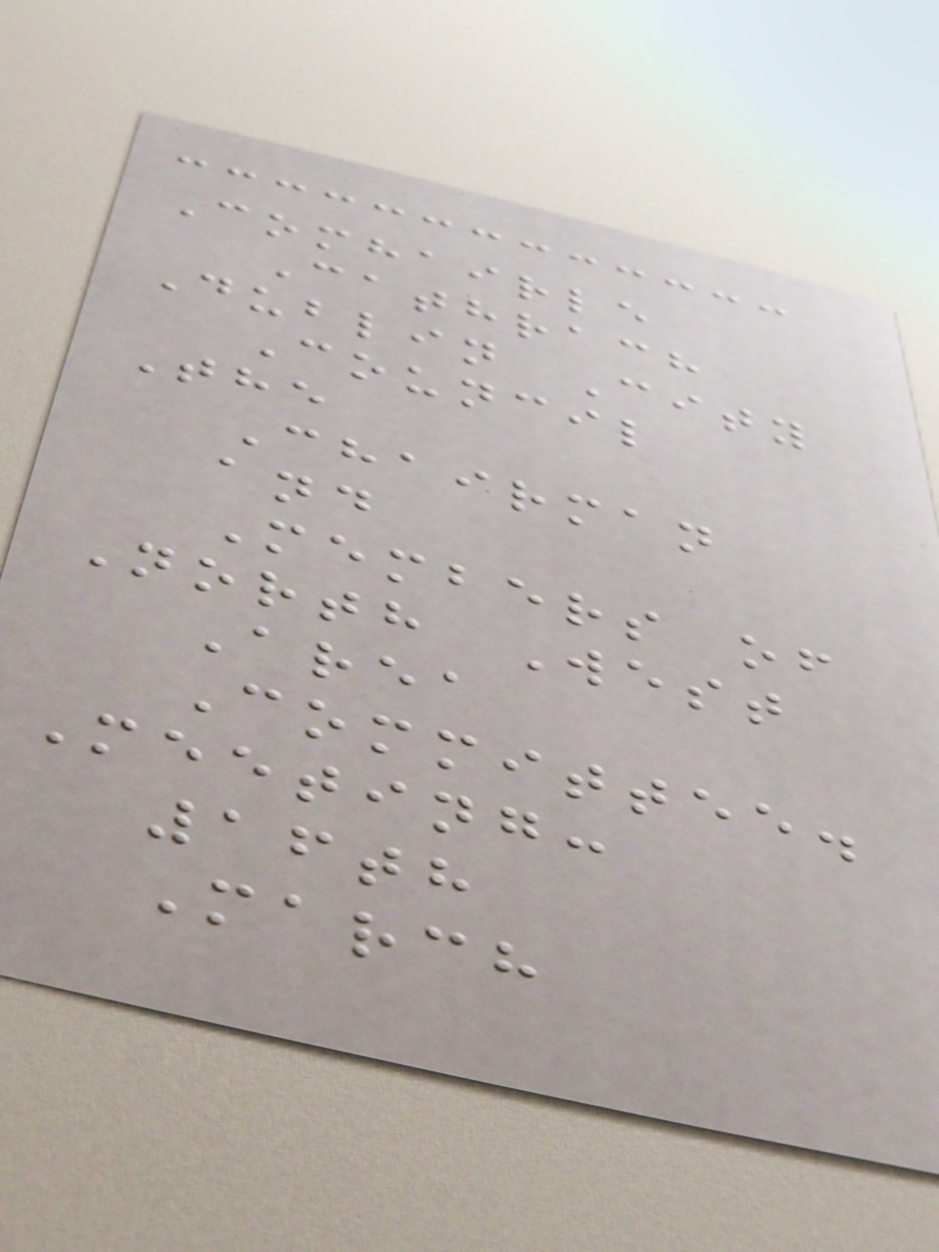Comhairle
Cathrach
Dublin City
Council
The
Chairman
and
Members of
North West
Area
Committee.
Meeting:
16th
March
